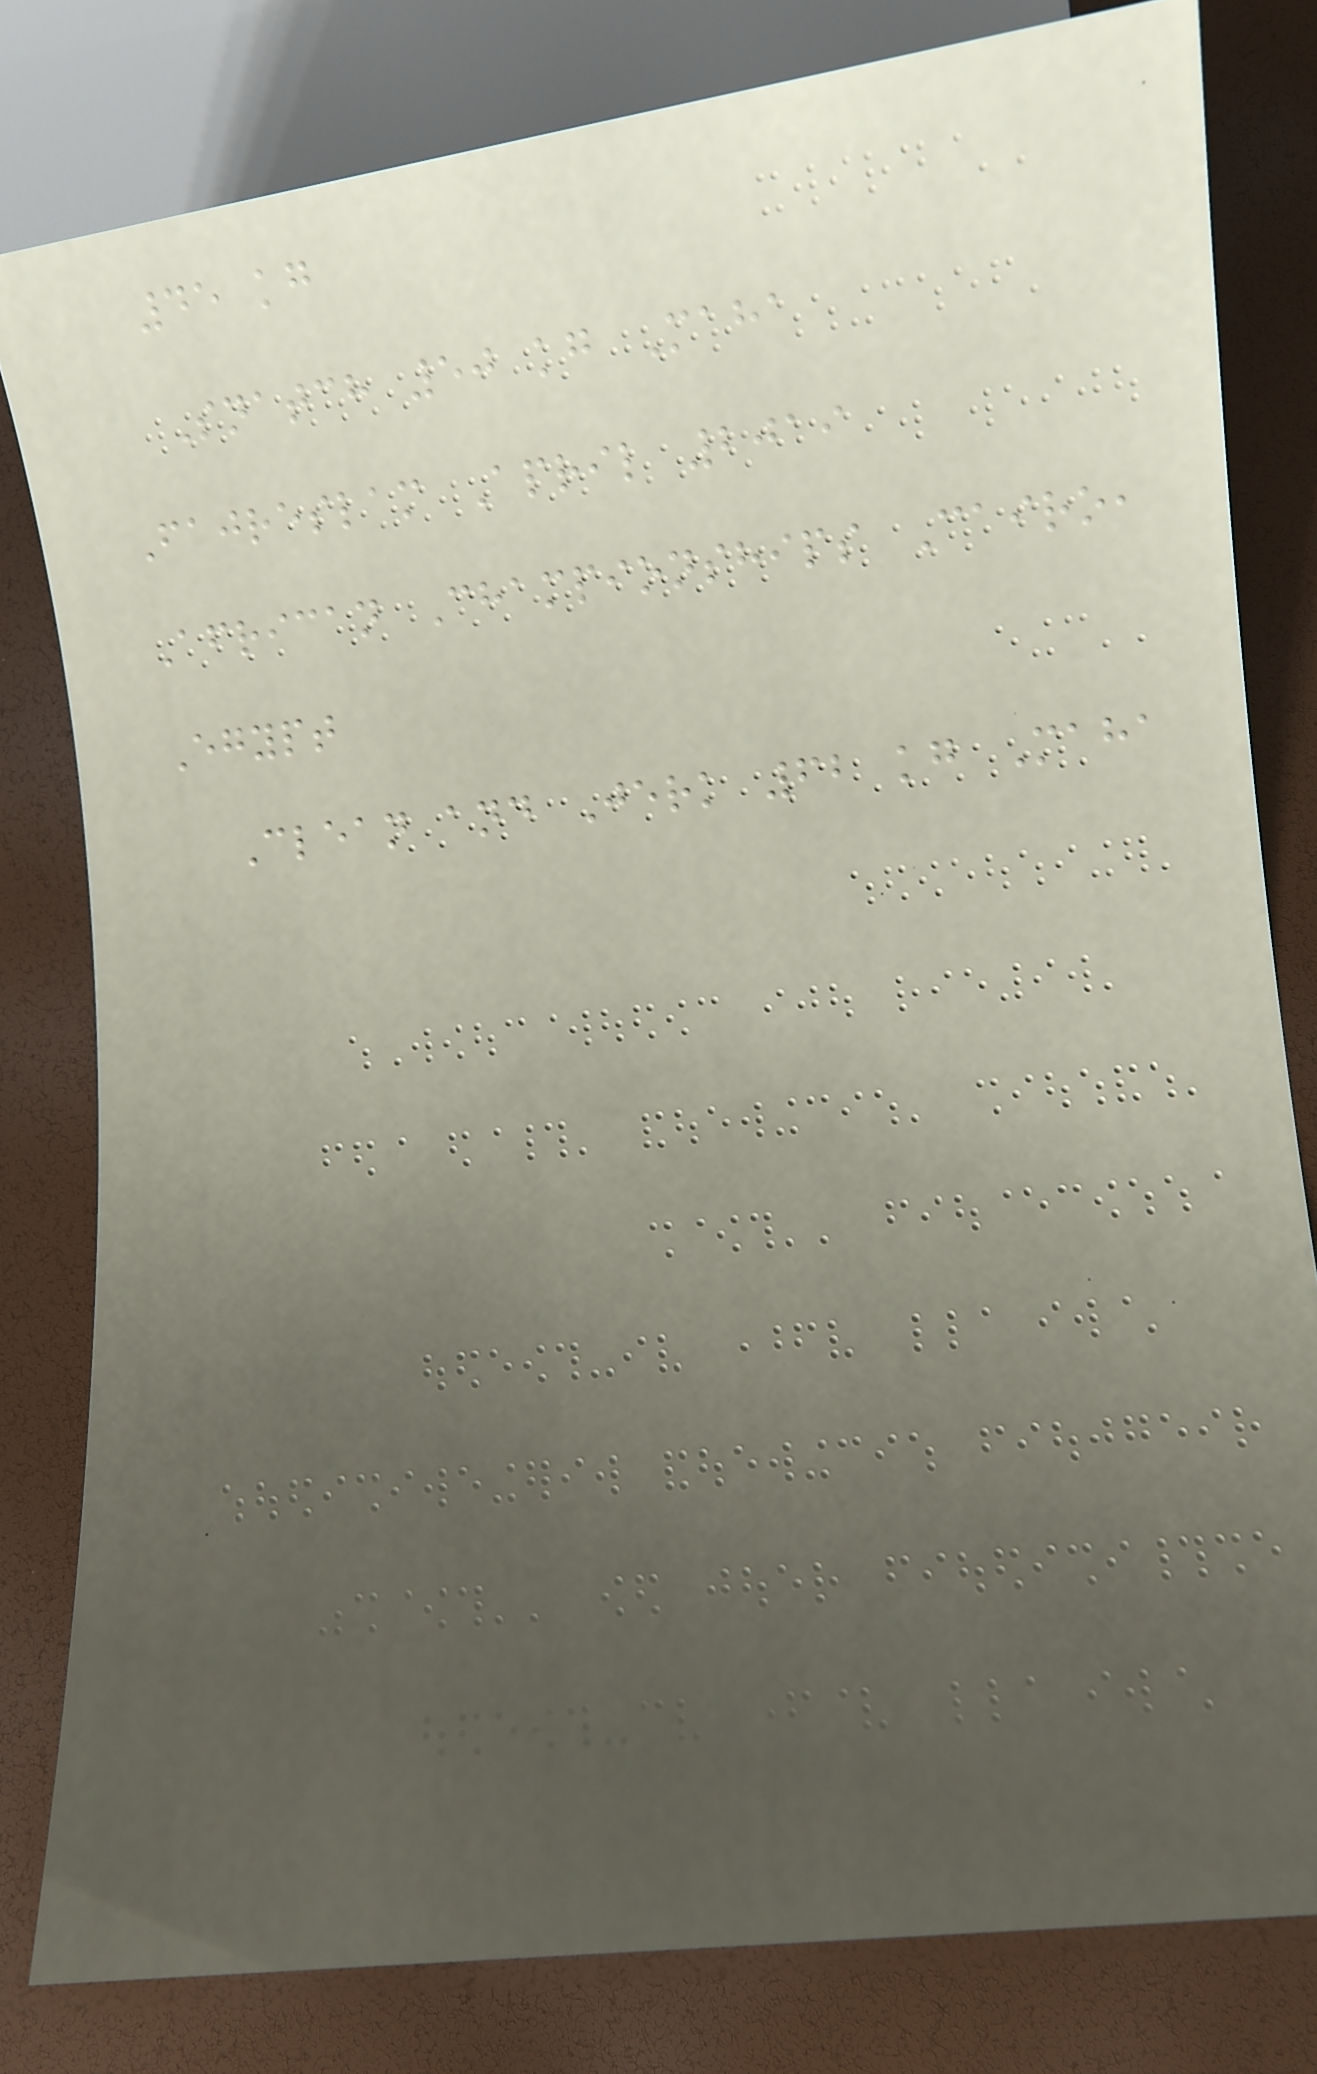45 kg
Snatch 50 kg Maha
Fajreslam April 2019
African Championships Cairo,
Egypt
Clean and Jerk 62 kg Maha
